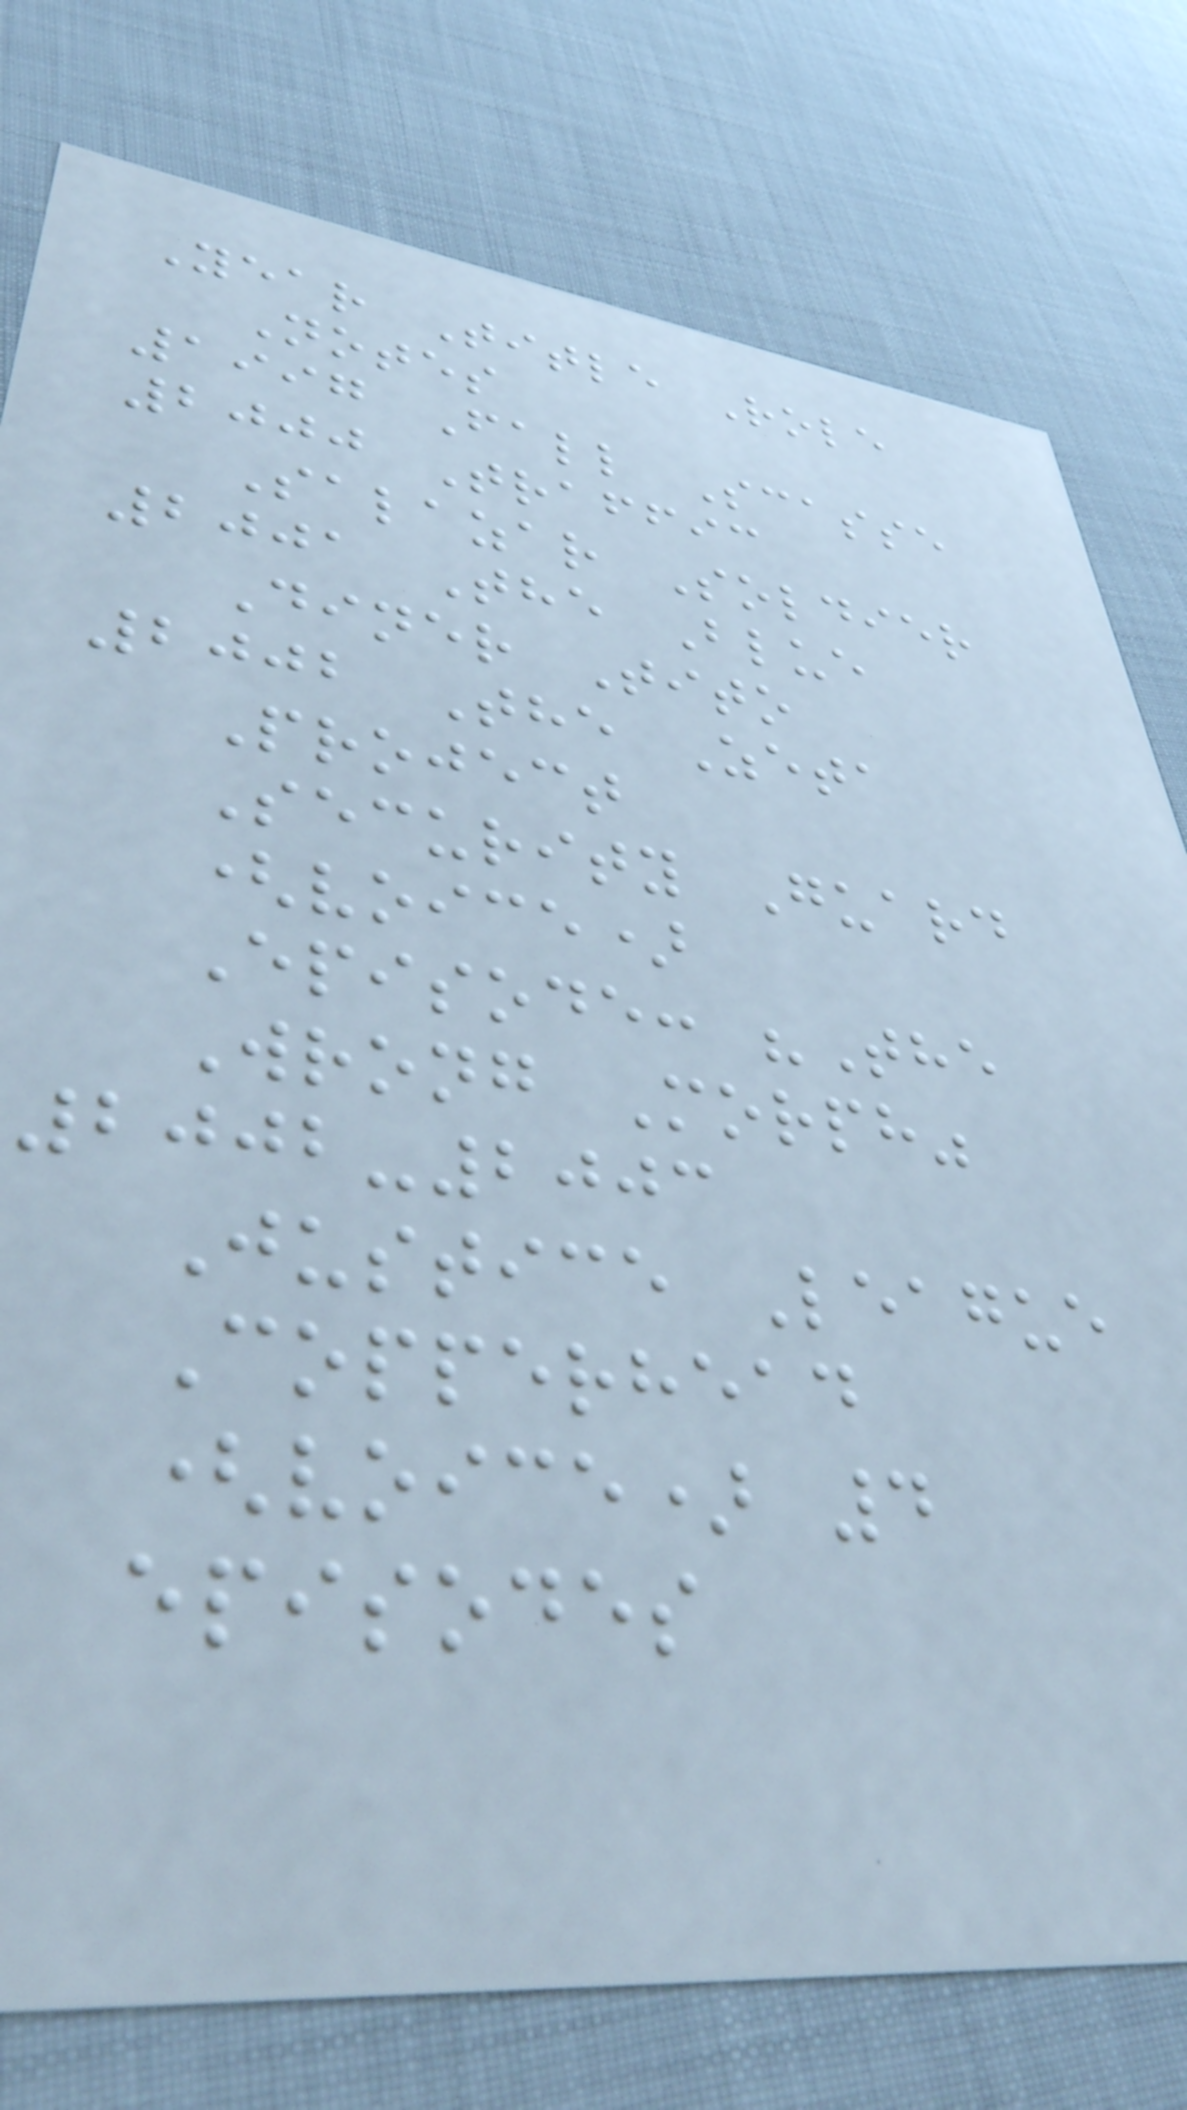Year Title Role
Notes
1997 Fall Scasse
2000 Traffic
Salazar Soldier
2001 The Blue
Diner Tito
2002 The Zeta
Project
Security Guard
(voice)
Episode: "The
Wrong Morph"
2002-2003
Justice League
Copperhead
(voice) 4
episodes
